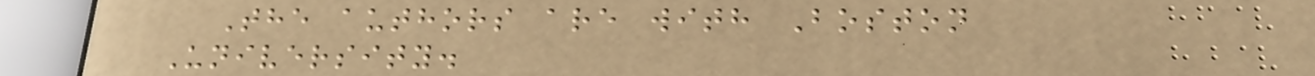The authors are with Boston
University.
